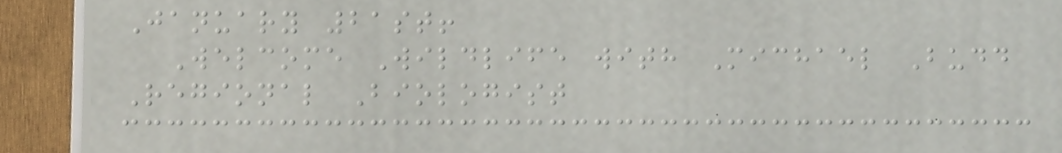January 21st!
Welcome Wildlife with Michael Budd
Regional Biologist
